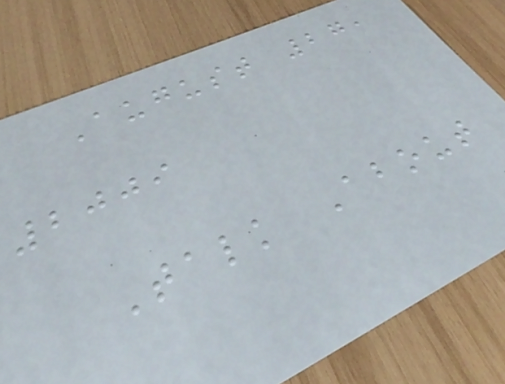August 27,
2009
Talk About
